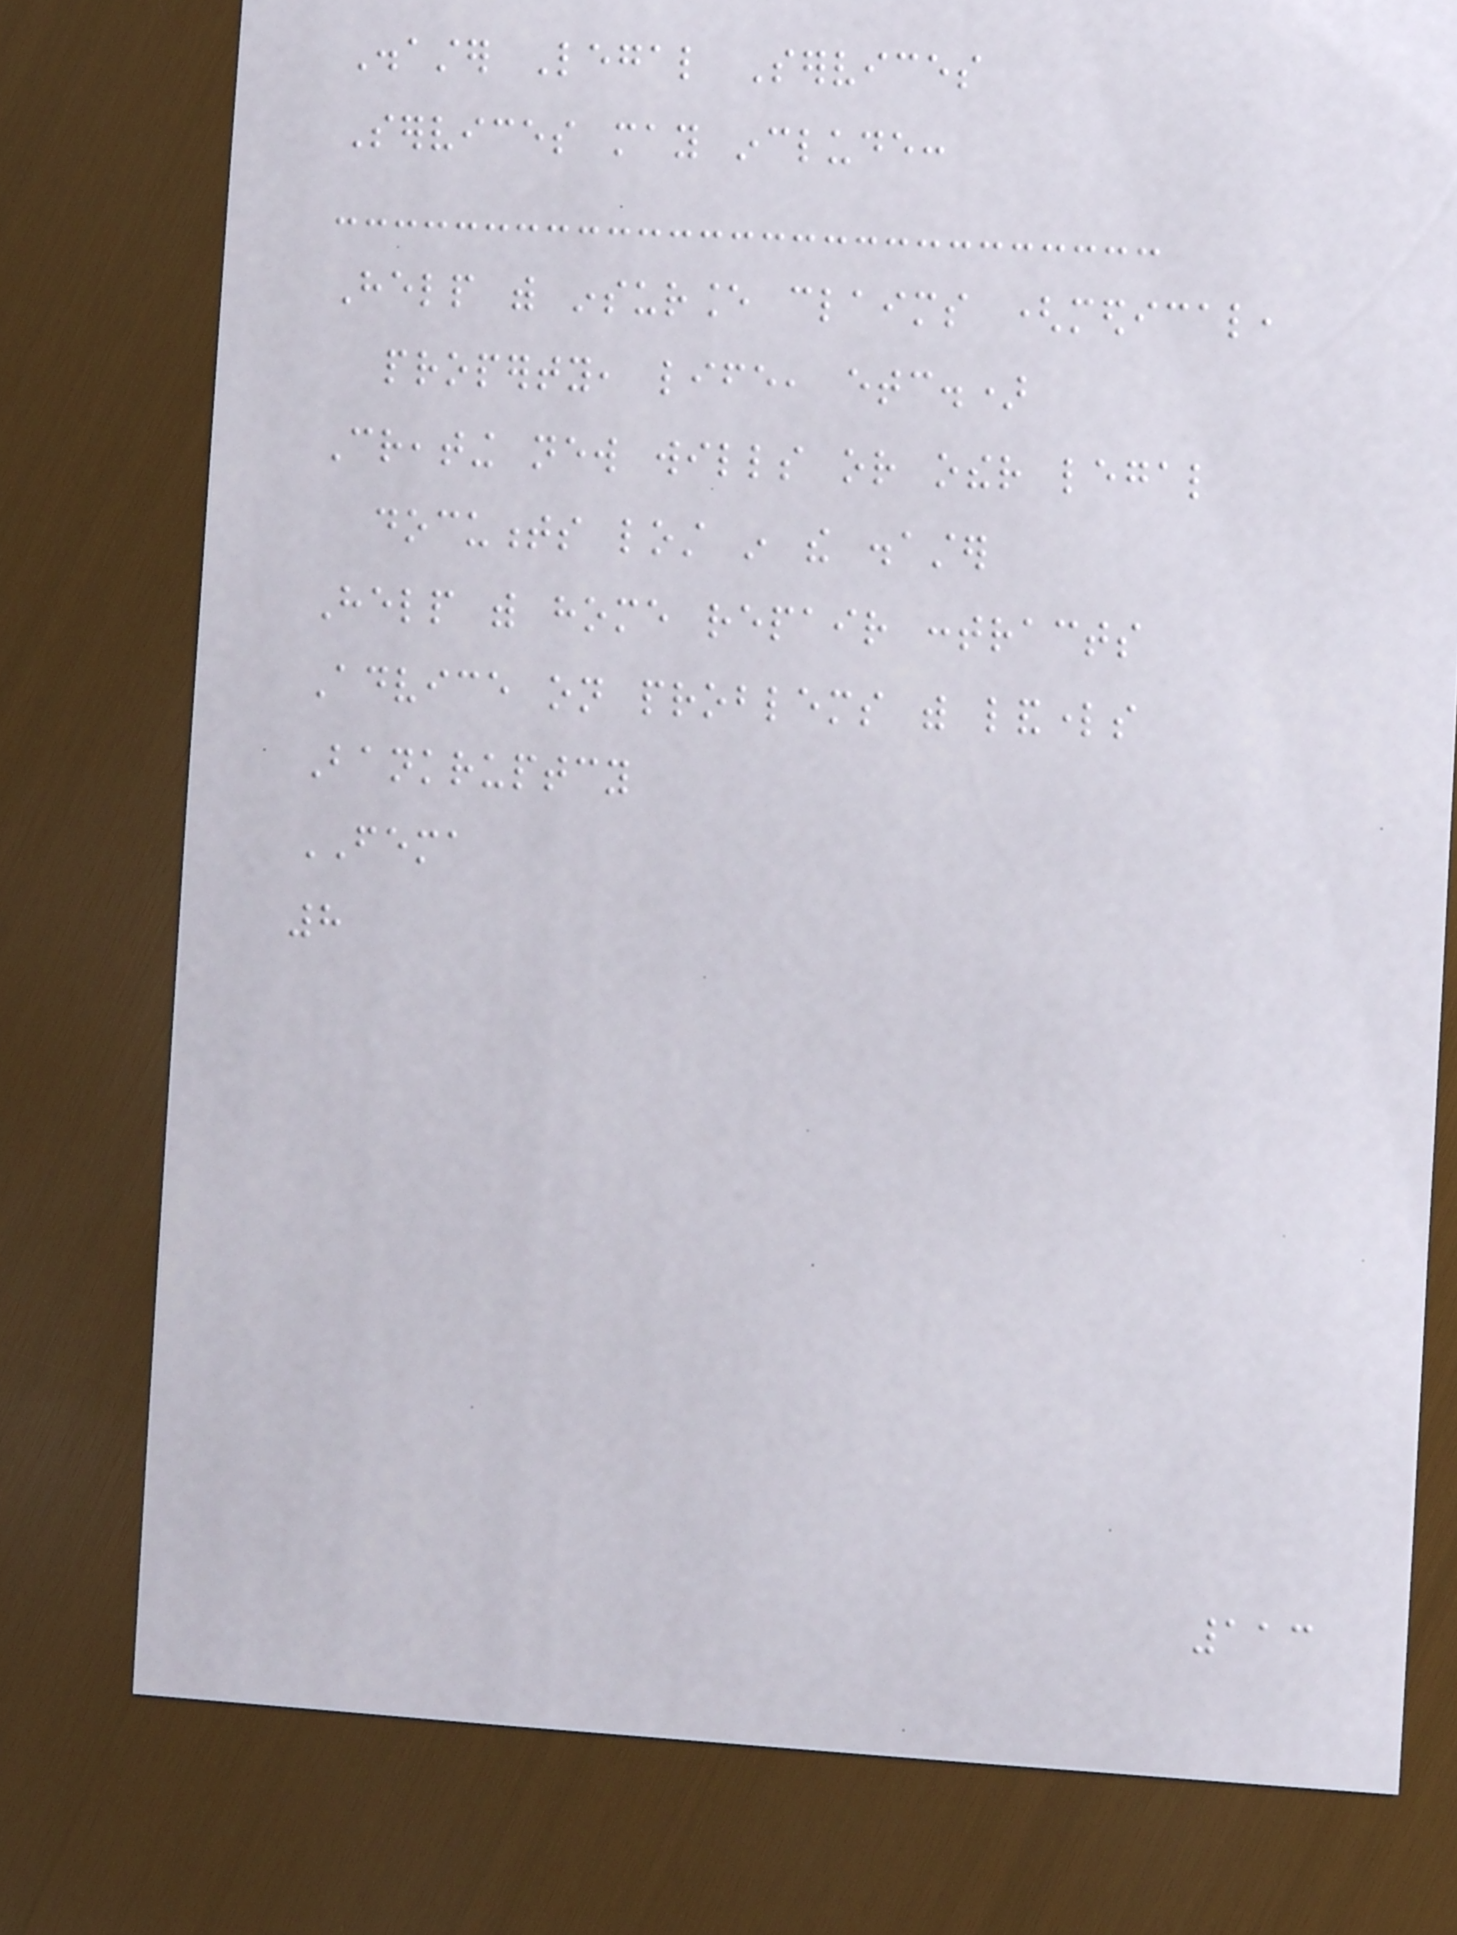Disaster Legal Services
Services may include:
Help with insurance claims (medical,
property, life, etc.)
Creating new wills or other legal
documents lost in the disaster
Help with home repair contracts
Advice on problems with landlords
Bankruptcy
FEMA
8
113
